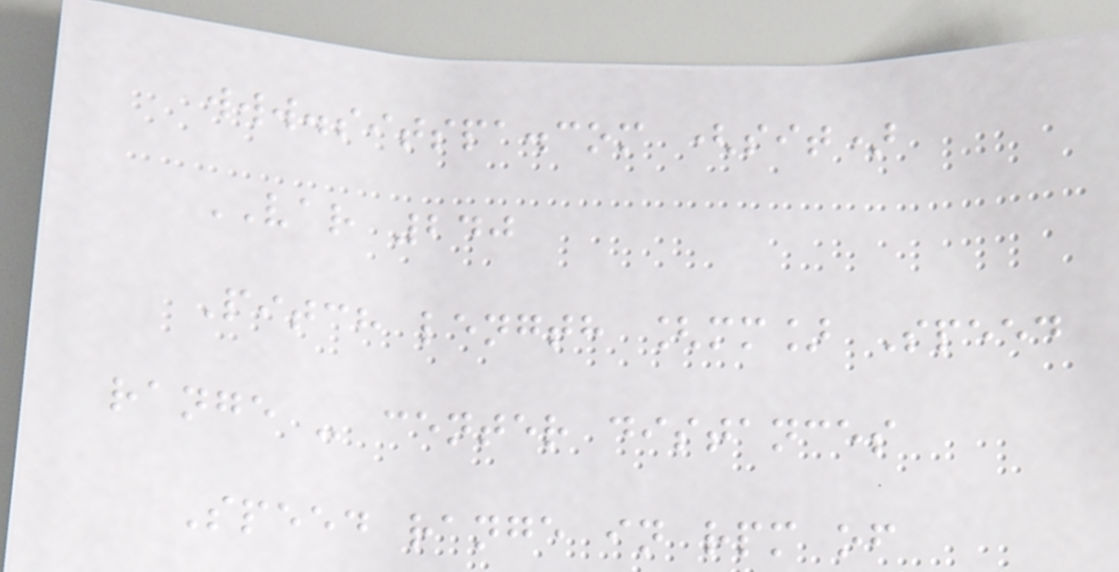www.sitspa.com (sit)
VAR 240
Pitch length [mm] Speed
range - center distances
Speed range in rpm of
